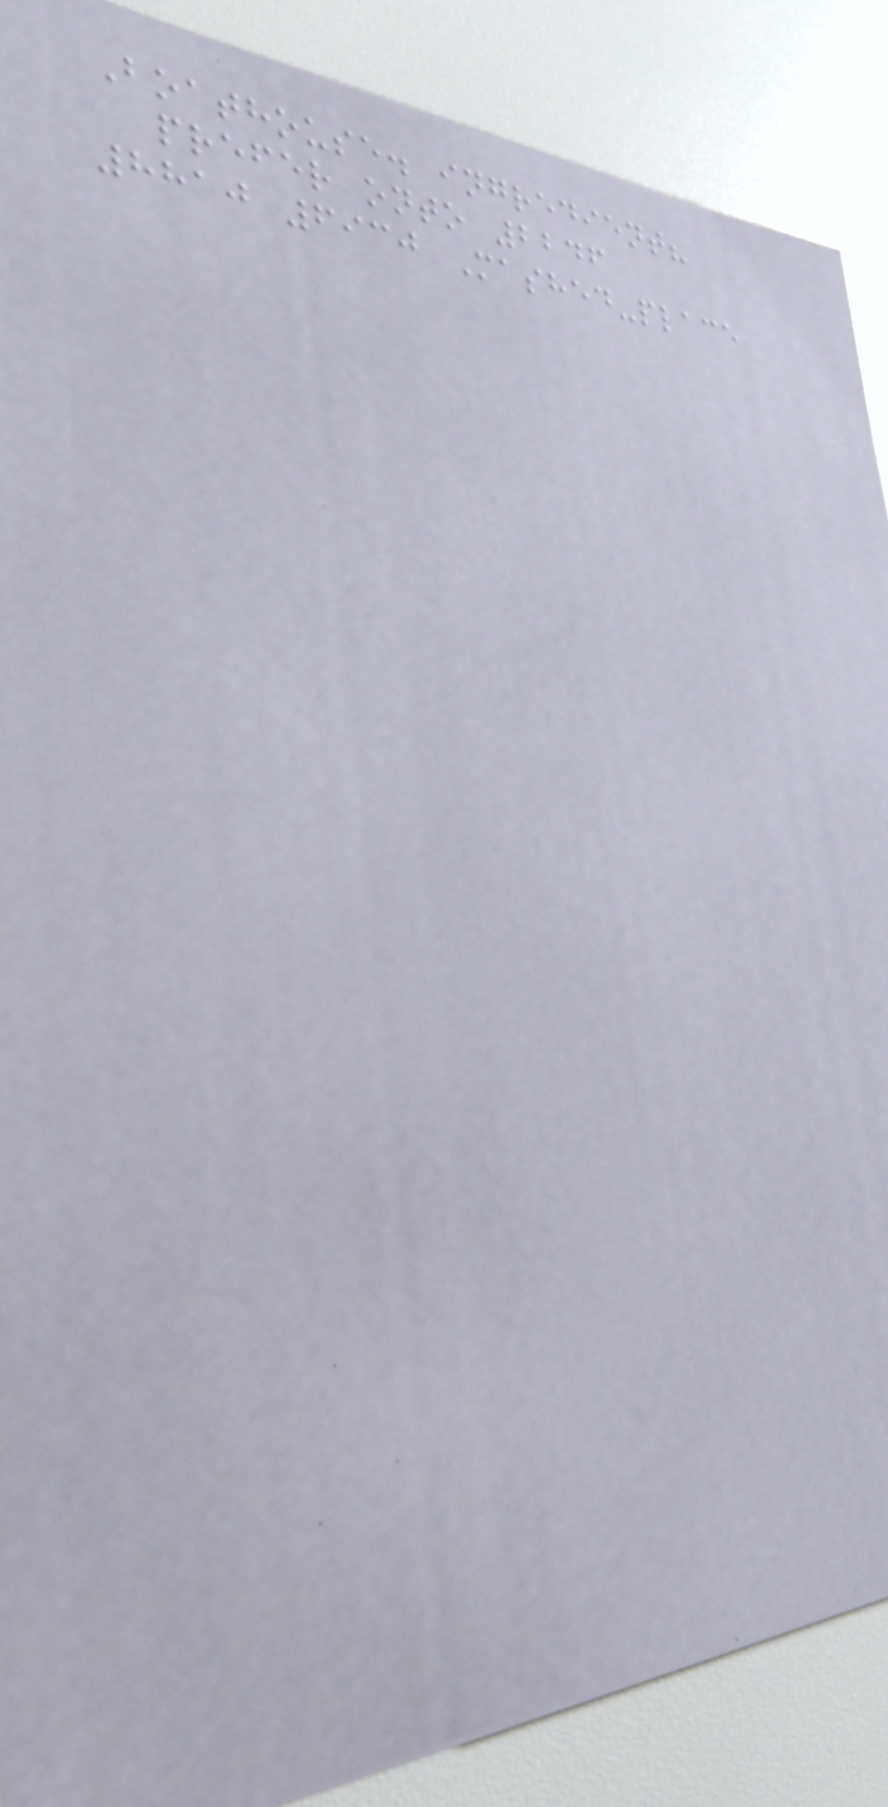Boathouse. ingredient?
prefer onto 2246
8810 6930 Mashed-place
